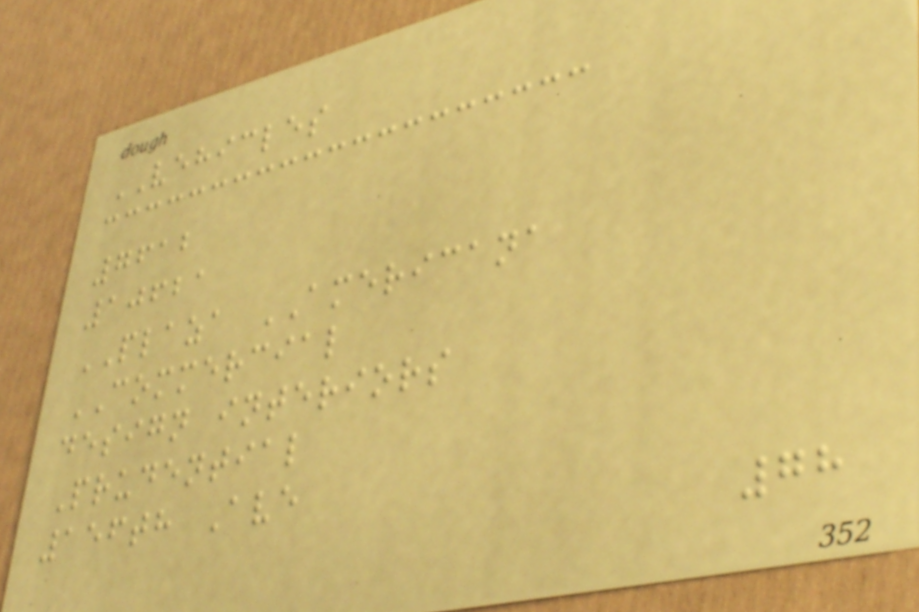VEHICLES
7612
10621
PLAZA AMERICANA
COMMERCIAL
design interiors
Prudential
156th Ave
78
